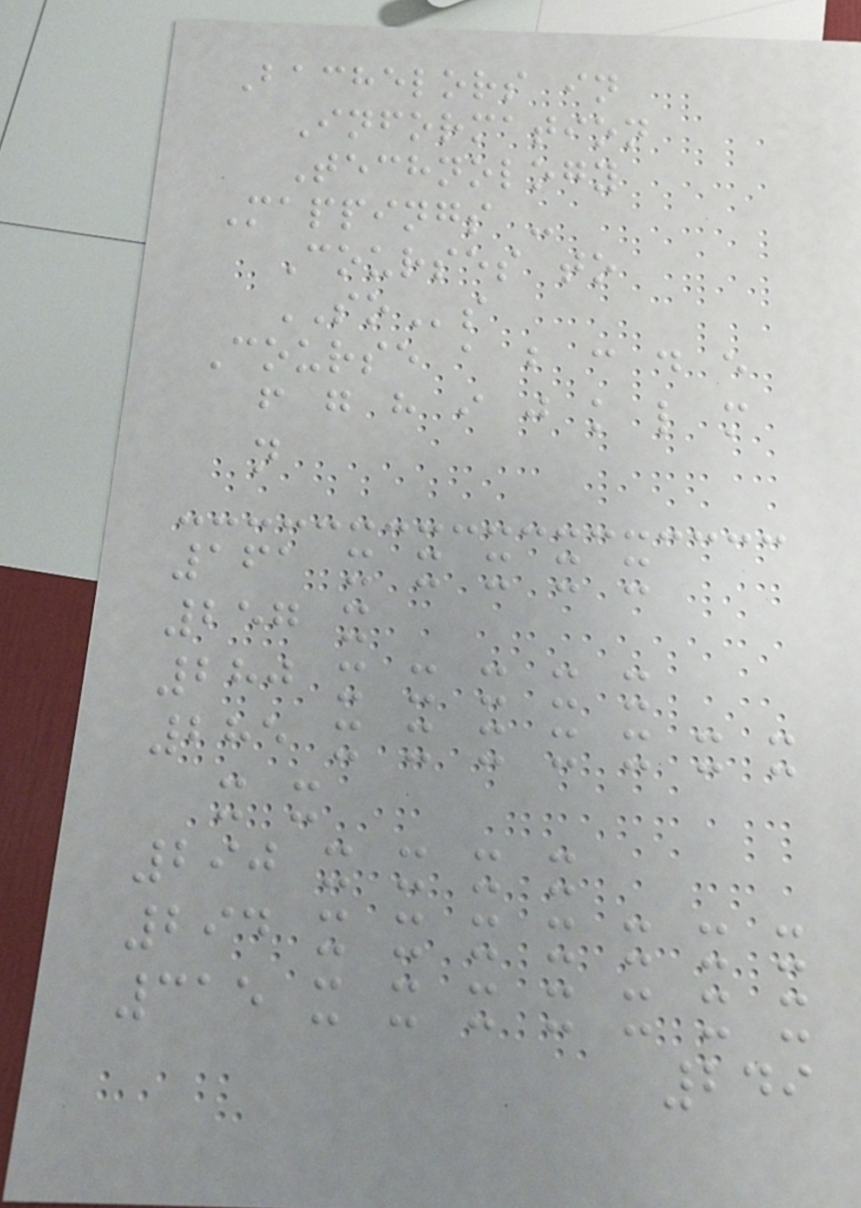Bachelors in
Information
Technology
Mappings -
Courses to
SOs
Course a b c d e
f g h i j k l m
n
161 x x x x x
257 x
280 x x x x x
285 x x x x x x x
x x
290 x x x x
294 x x x x x x x
315 x x x x x x x
249
